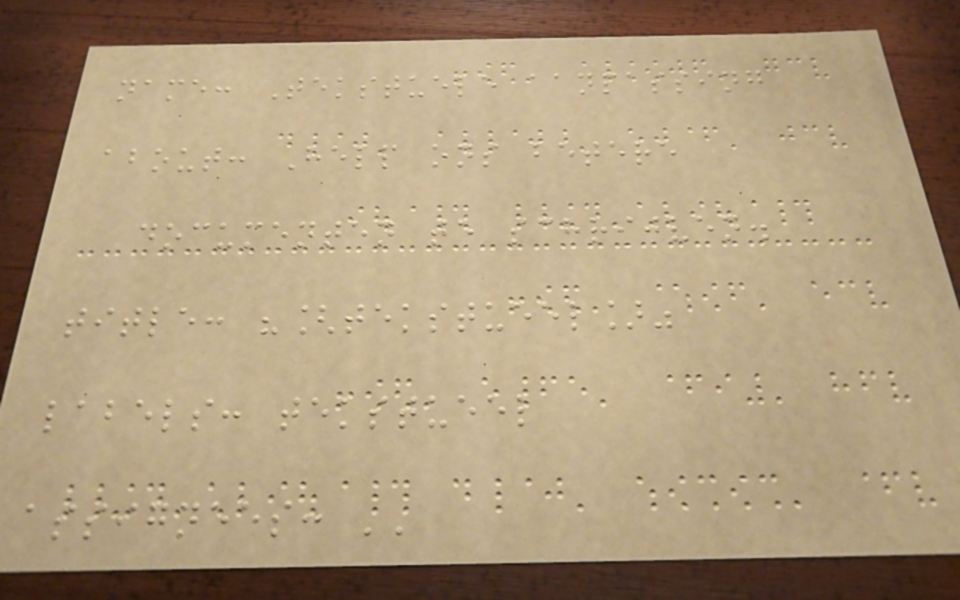name: Tekstuele aanpassing
about: Help ons betere
documenten te schrijven.
title: "[tekstueel]"
labels: tekstueel
assignees: ''
